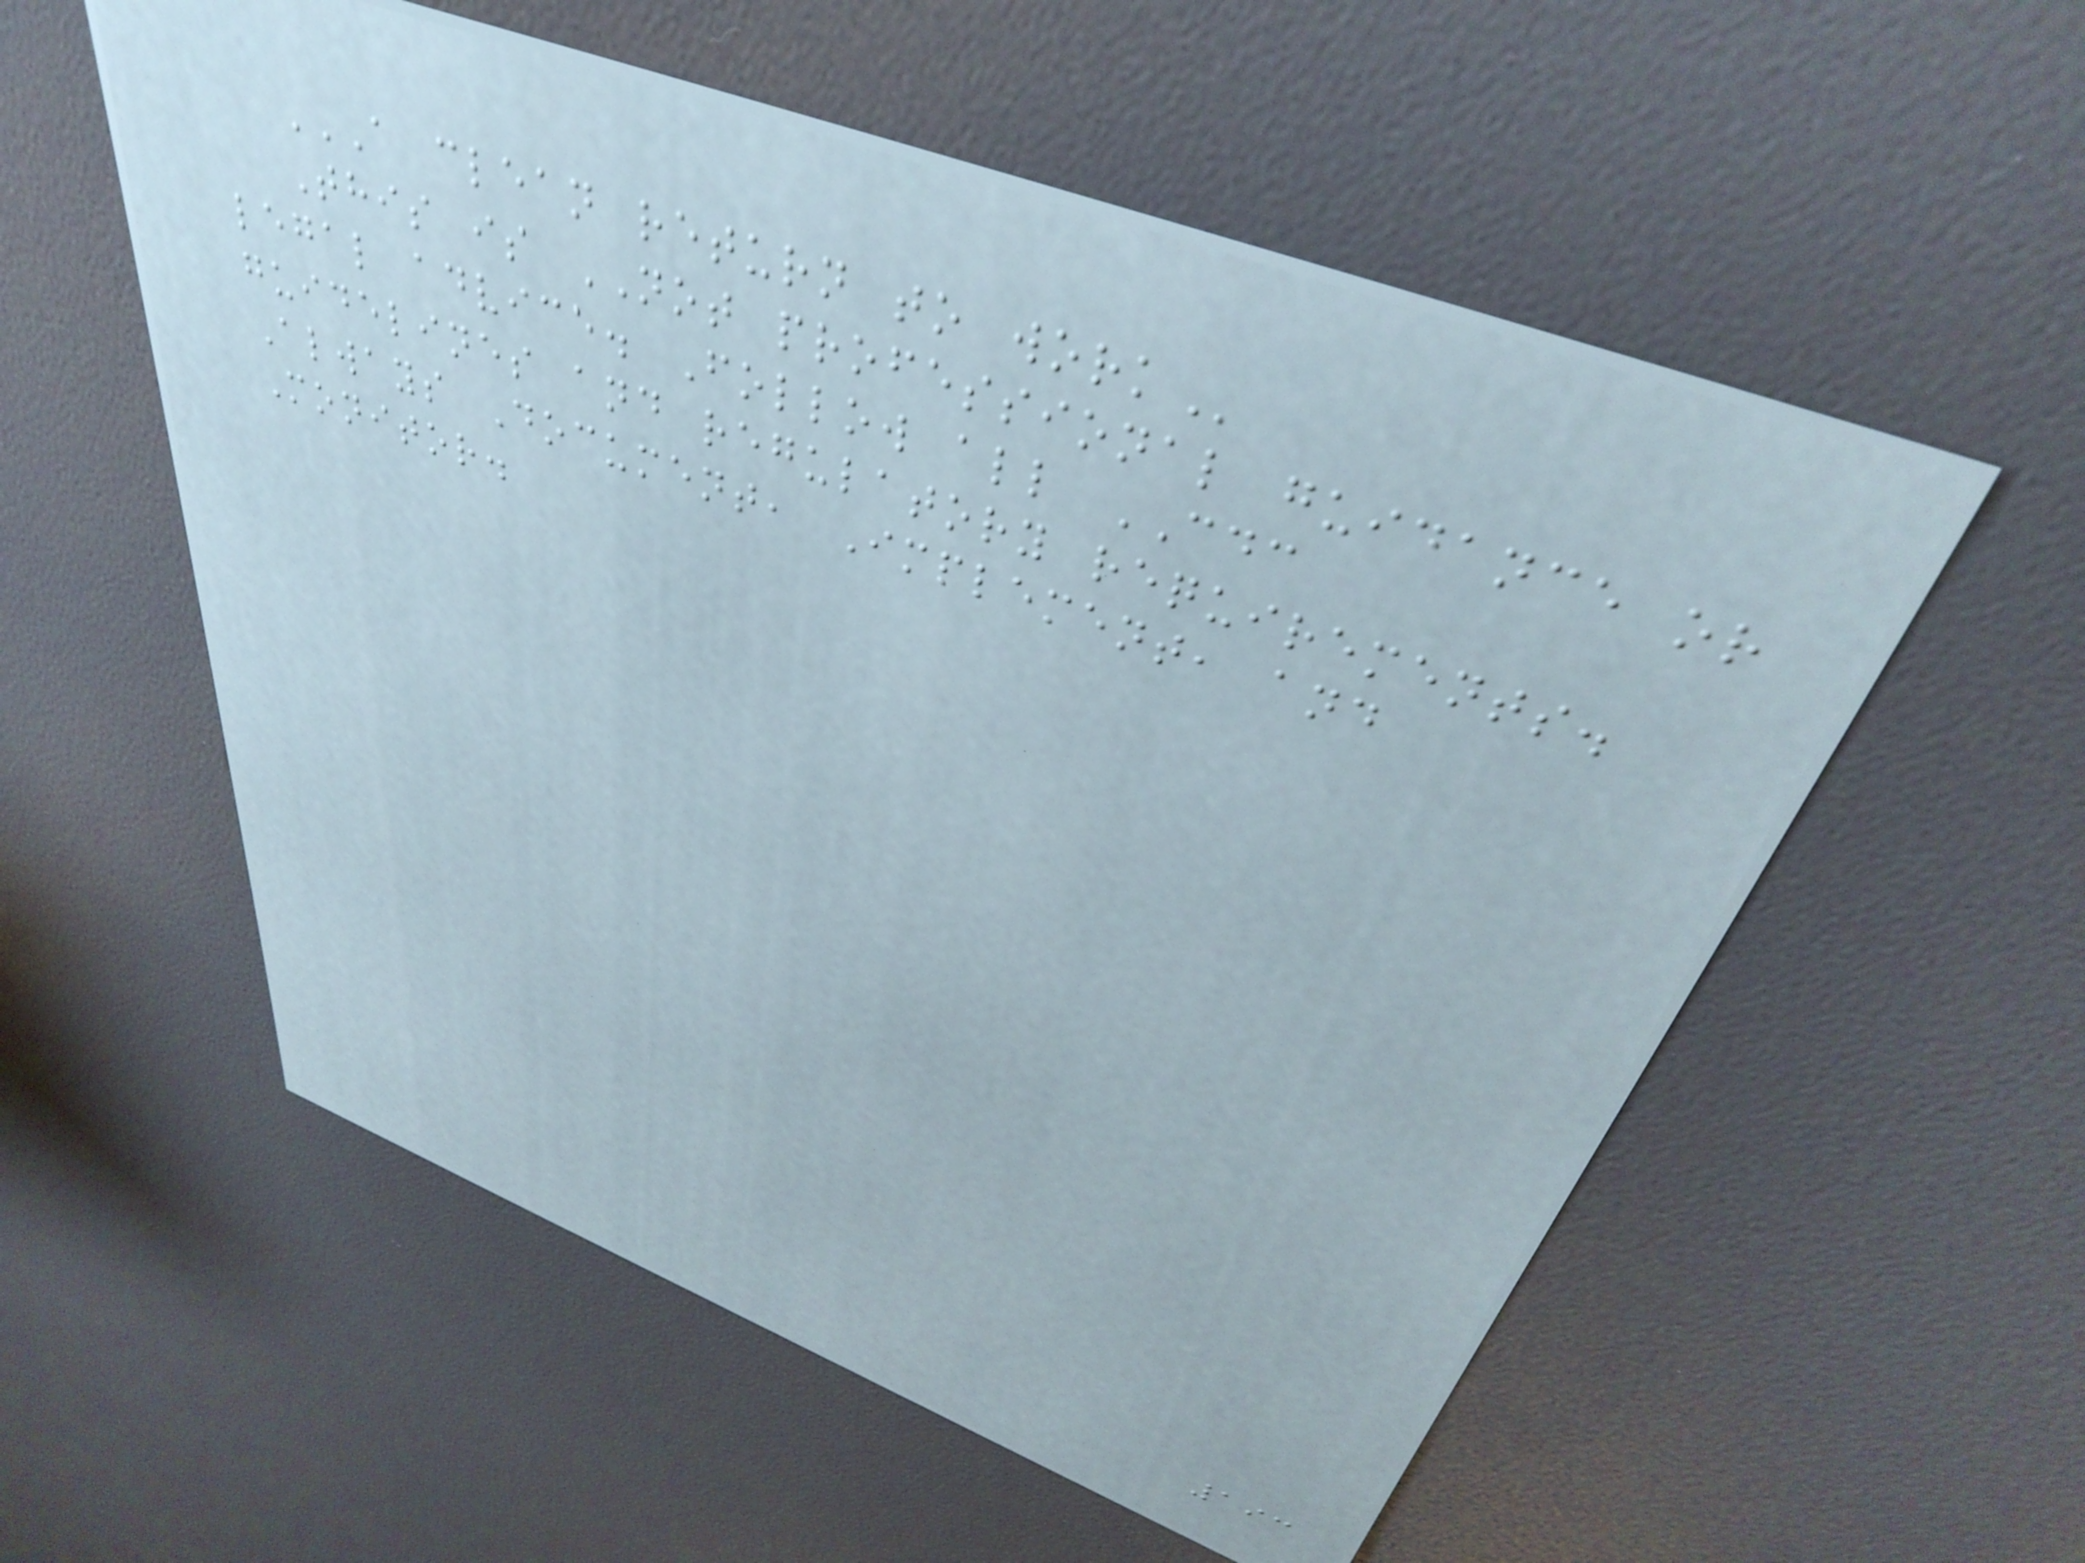A CLEAN RETURN TO WORK
This is NOT professional guidance or
legal advice. Follow all CDC
guidelines and regulatory requirements.
Always Document, Implement, and
Monitor.
193
